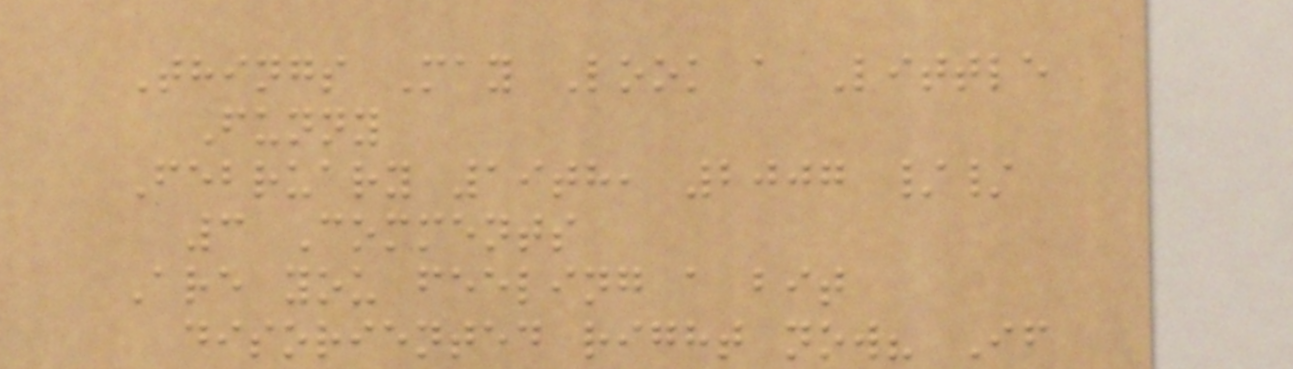Things May Look a Little
Funny
February 19th, 2007 //
3 Comments
Are you feeling a bit
disoriented right now? If
